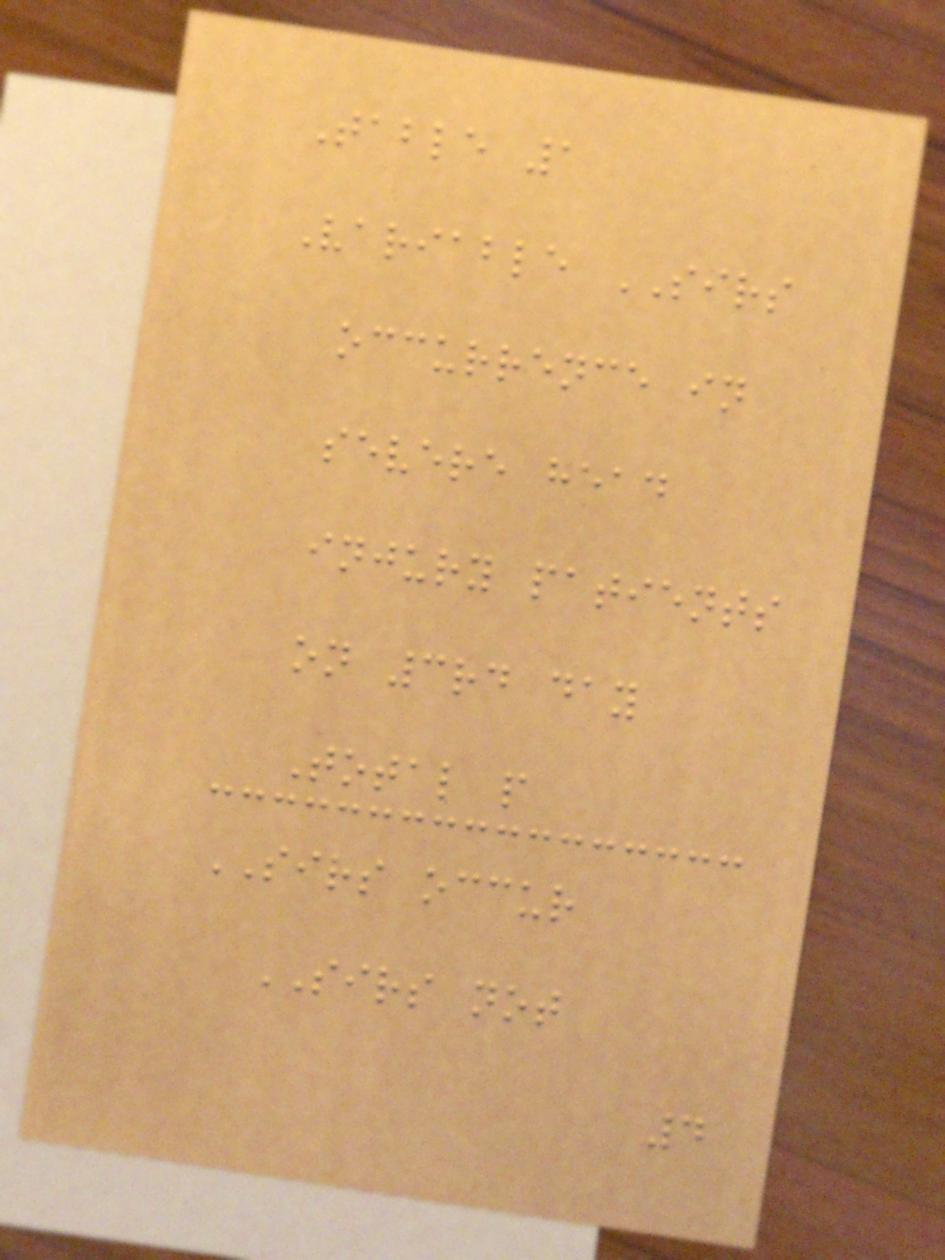Table 1
Variable SIRS
occurrence in
severe head
injury patients
on 3rd day
Total p
SIRS occur
SIRS not
4
